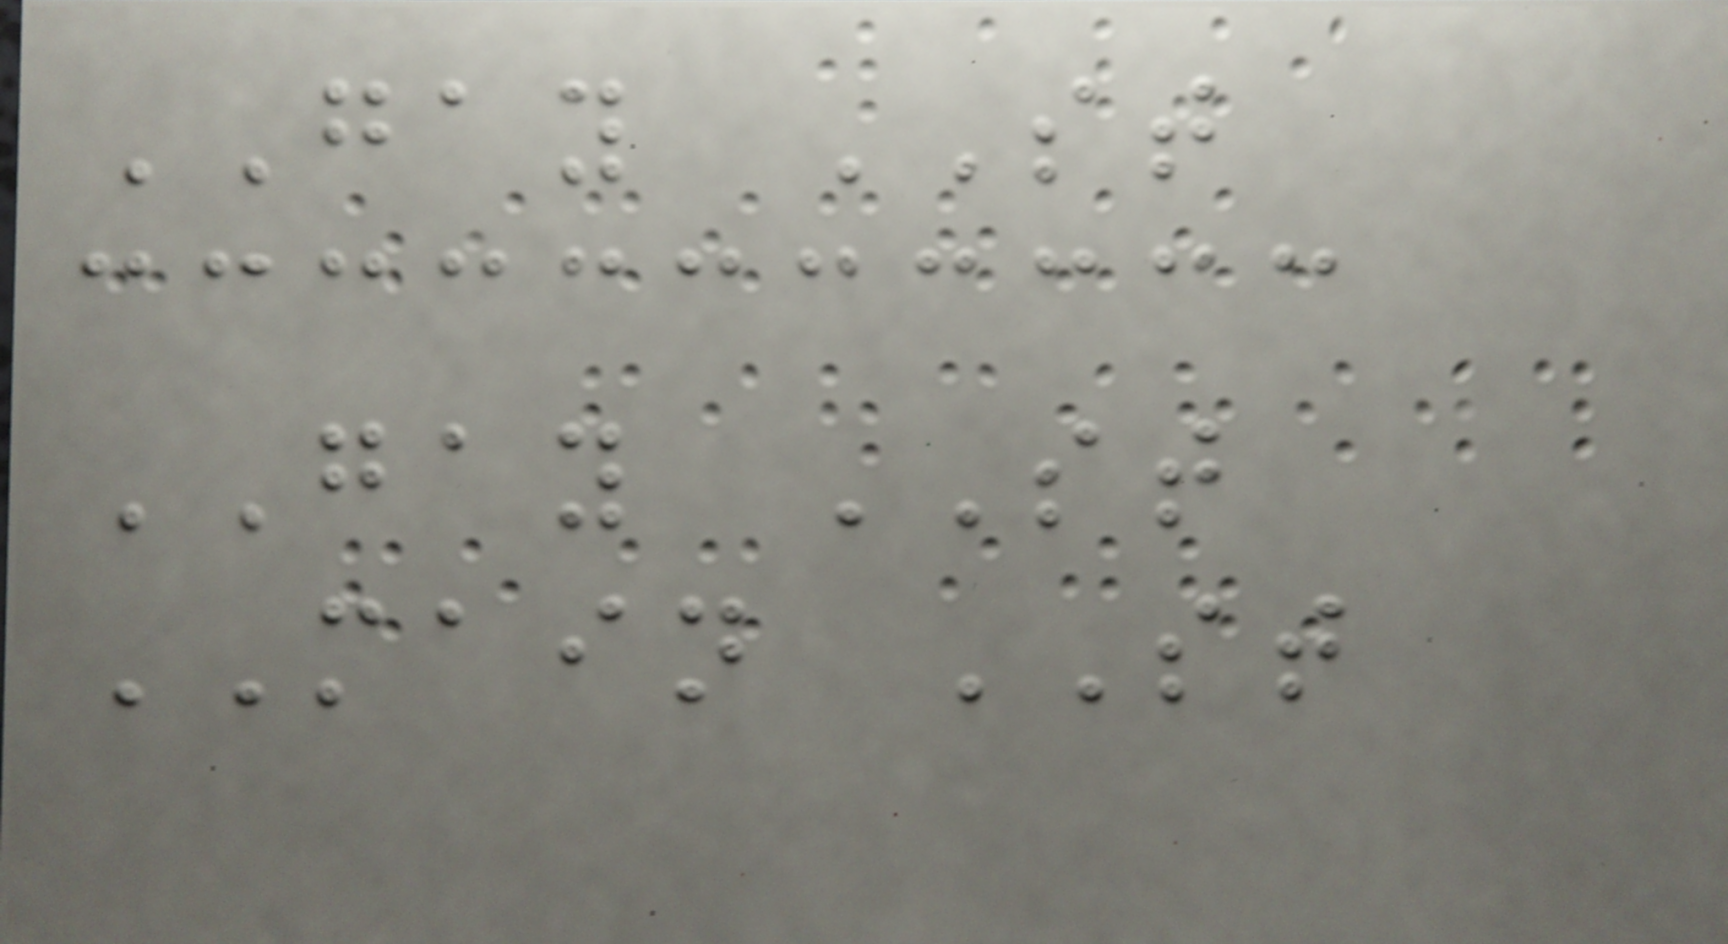GAY ST
GAY ST
MAIN ST
